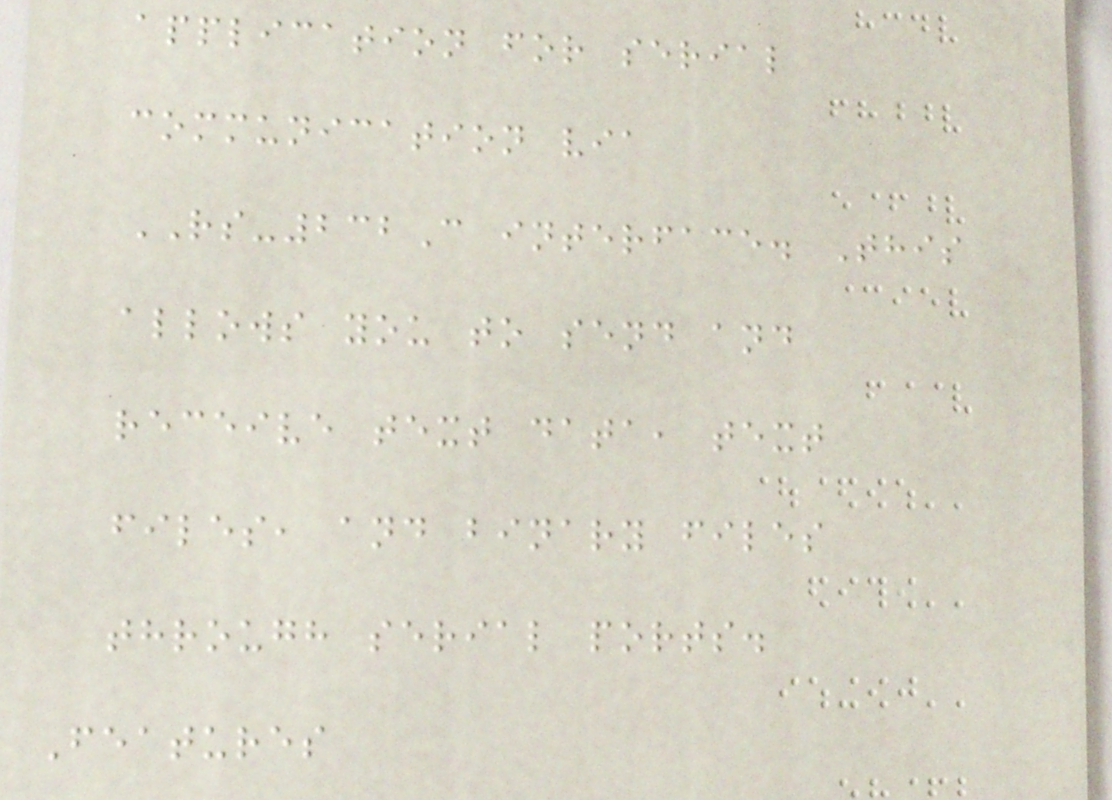application for serial
communication via
RS-232C interface. This
allows you to send and
receive text data, text
files, and binary files
through serial ports.
Features
